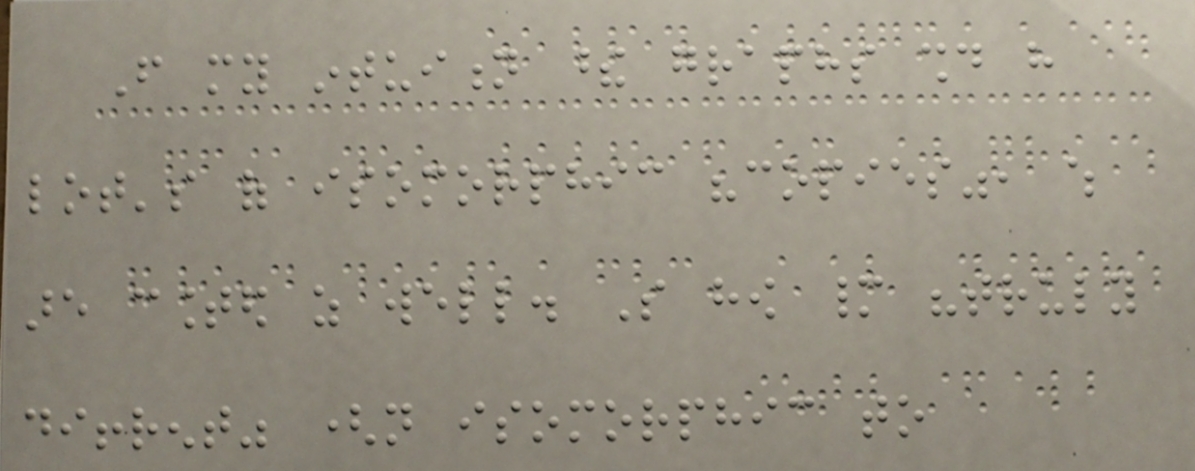From my intuition these graphs should have
lot's of isomorphic "copies", which
are counted as well. So how many "truly
diffrent" (not isomorphic to
